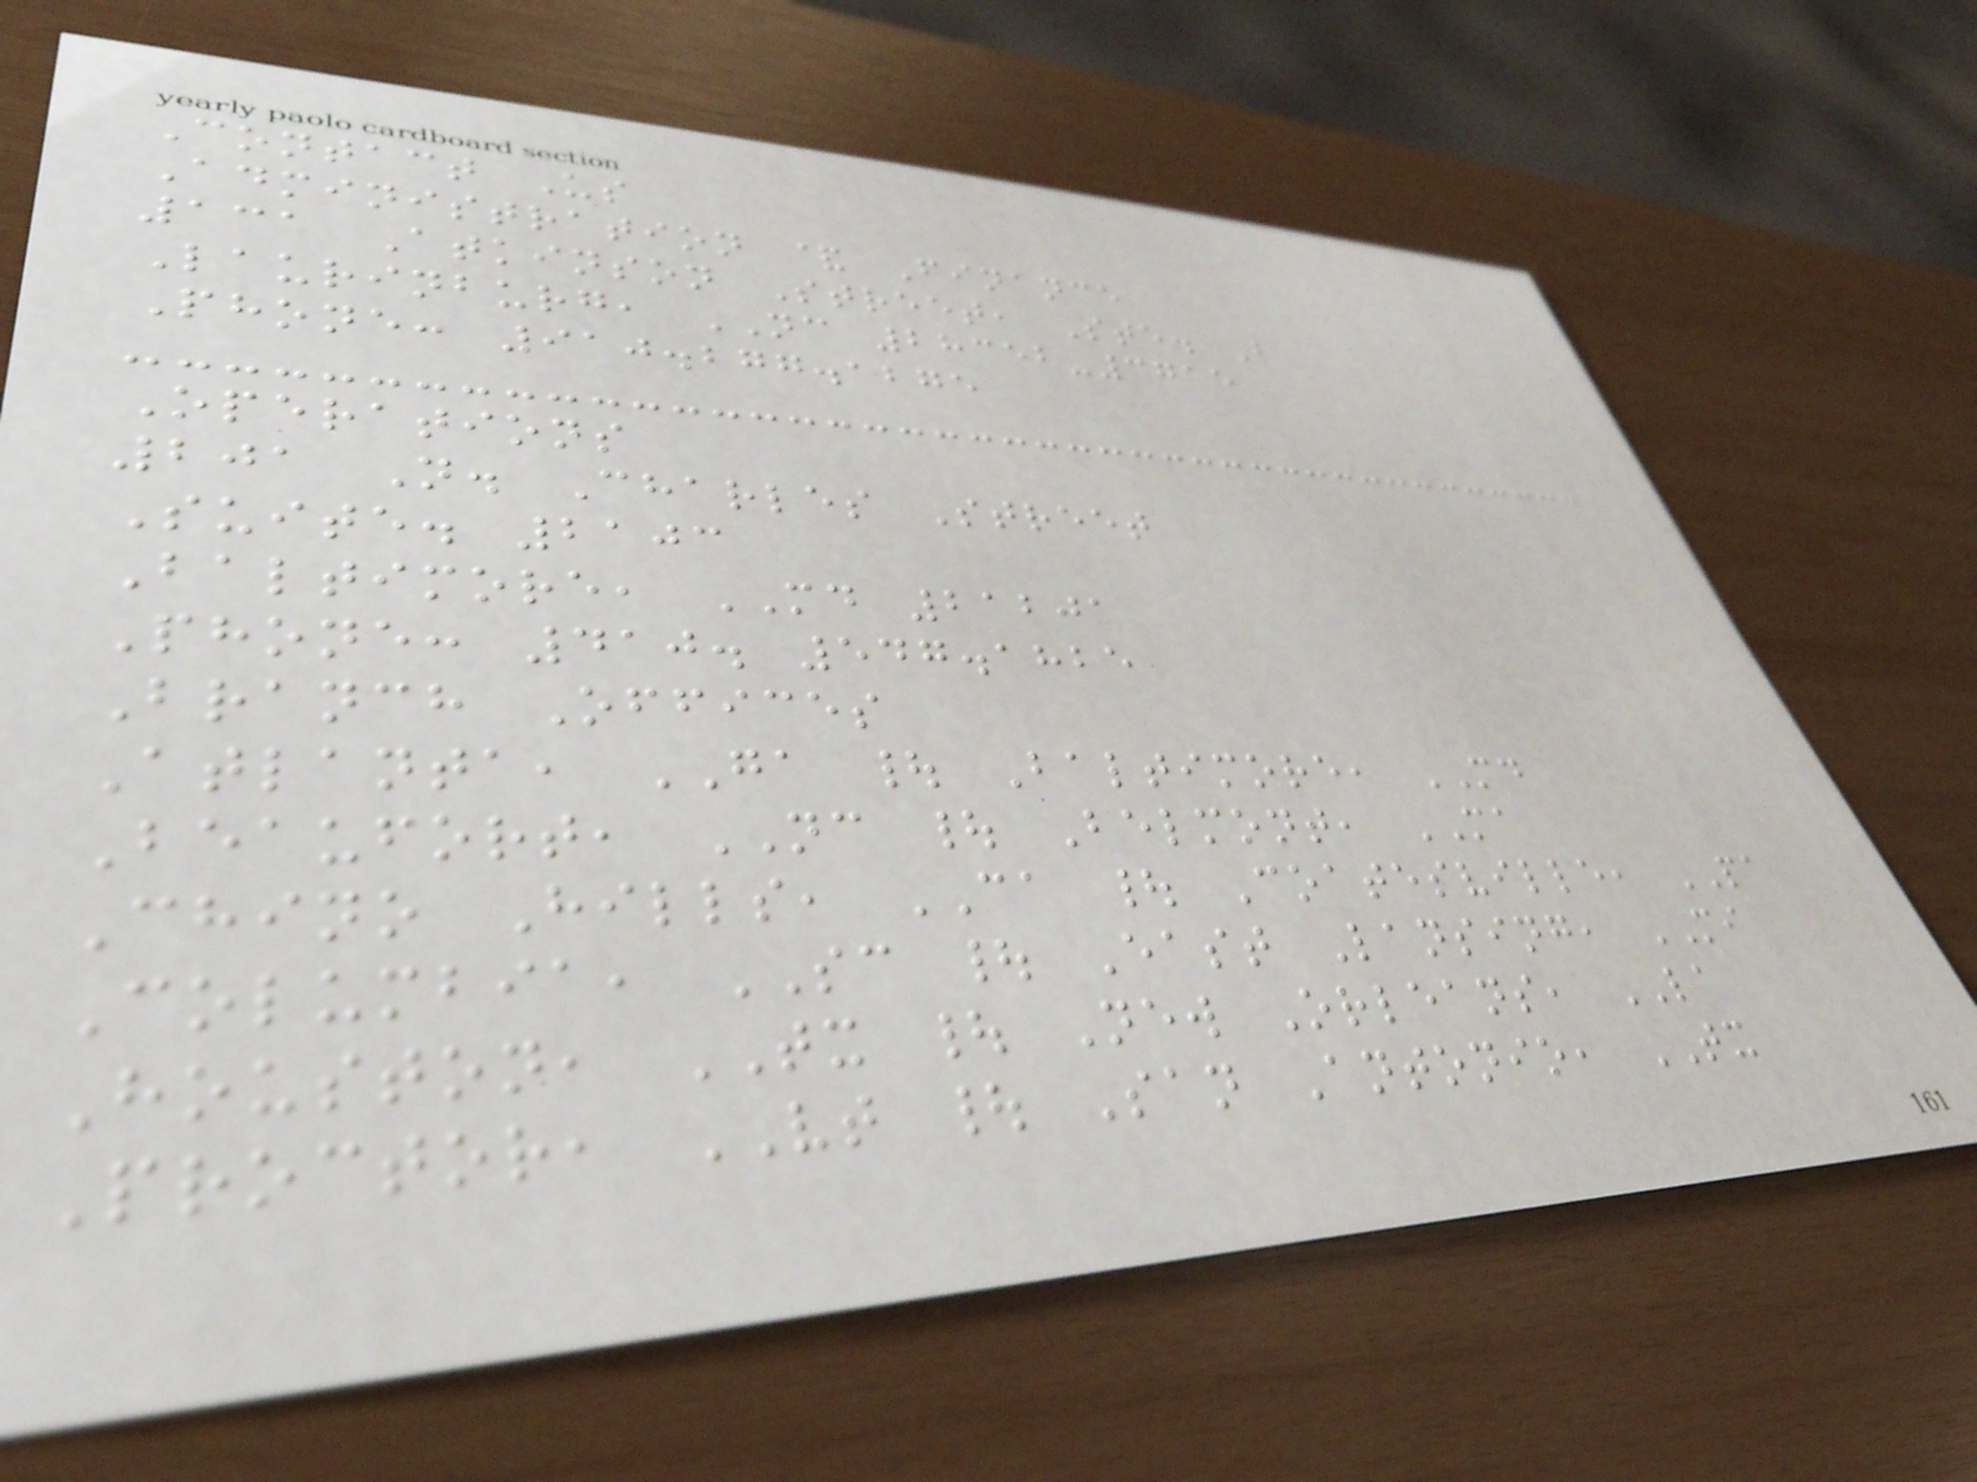Contact Us
Administration & Finance
131 Atkinson Street, Ste. B
Laurinburg, NC 28352-3715
Phone: 910.277.1275
Operations
201 N. Charles Street
Suite. 2103
Baltimore, MD 21201
Phone: 410. 547.1825
Branch Offices
Atlanta, GA | Baltimore, MD
Beaufort, NC | Belmont, MA
Chino Hills, CA | Coatesville, PA
Columbia, SC | East Lansing, MI
Houston, TX | New Orleans, LA
Proctor, VT | San Antonio, TX
